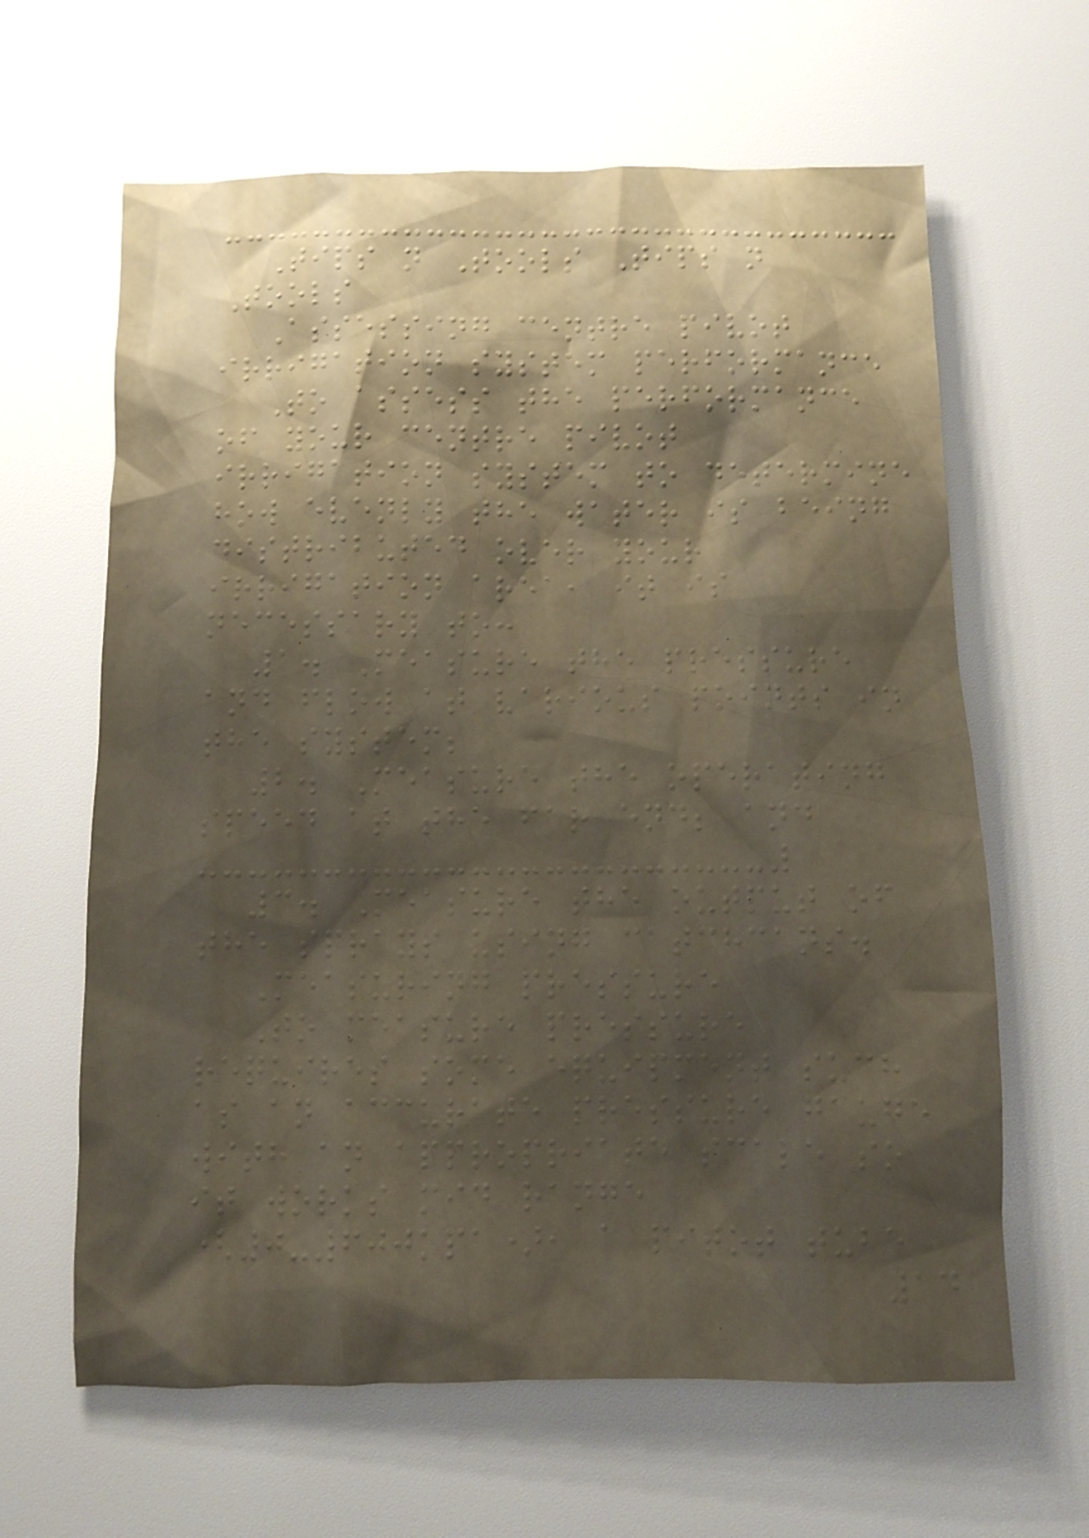Tips n Tools Tips n
Tools
Assessing centre pivot
irrigation system performance
To assess the performance
of your centre pivot
irrigation system to determine
how evenly the water is being
distributed over your
irrigation area, it is
necessary to:
1. Measure the pressure
and flow at various points in
the system;
2. Measure the operating
speed at the far end; and
3. Measure the output of
the sprays using catchcans.
Measuring pressure
To measure pressure
requires some equipment such
as an accurate pressure gauge
with an appropriate scale so
it works mid range
(0-600kpa), a pitot tube
14
